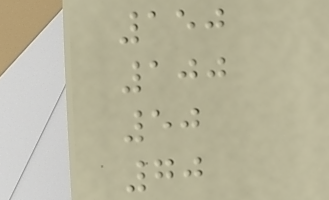150
100
50
70
